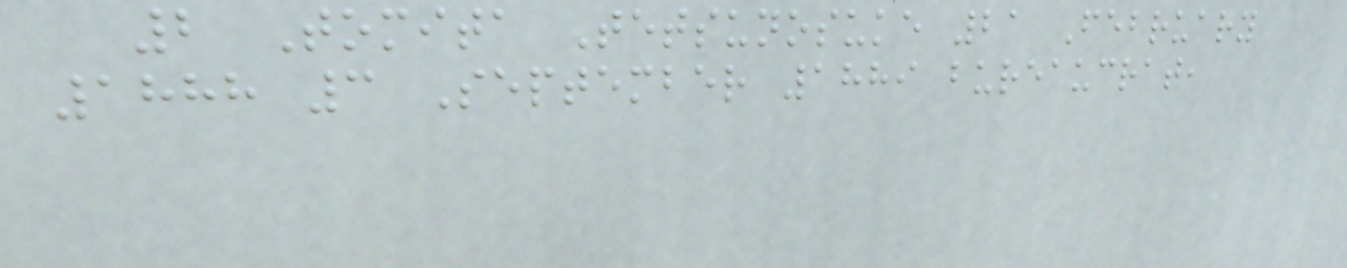2 Tomita Tetsunosuke 21 February
1888 3 September 1889 bureaucrat,
